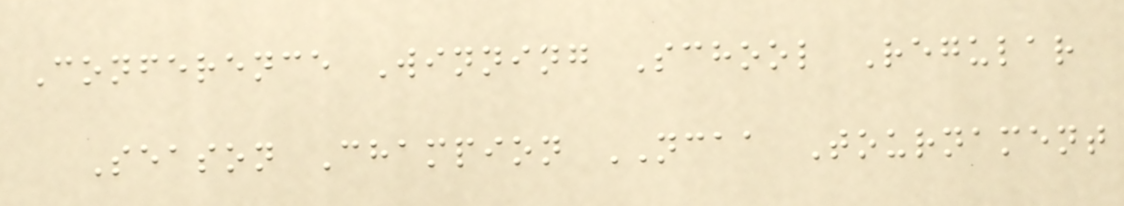Conference Winning School Regular
Season Champion NCAA Tournament
